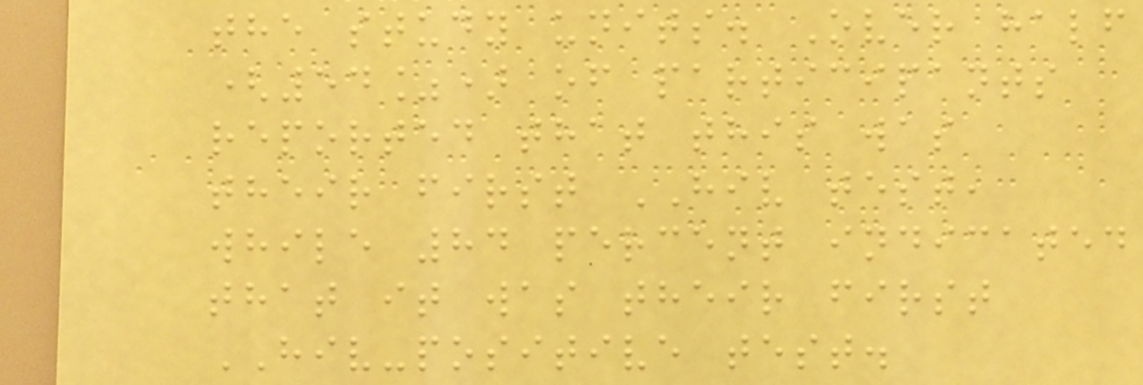the study units. Over half
(54%) of participants
reported that this was
their first HIV test,
while 84 percent indicated
that it was their first
HIV-positive test.
